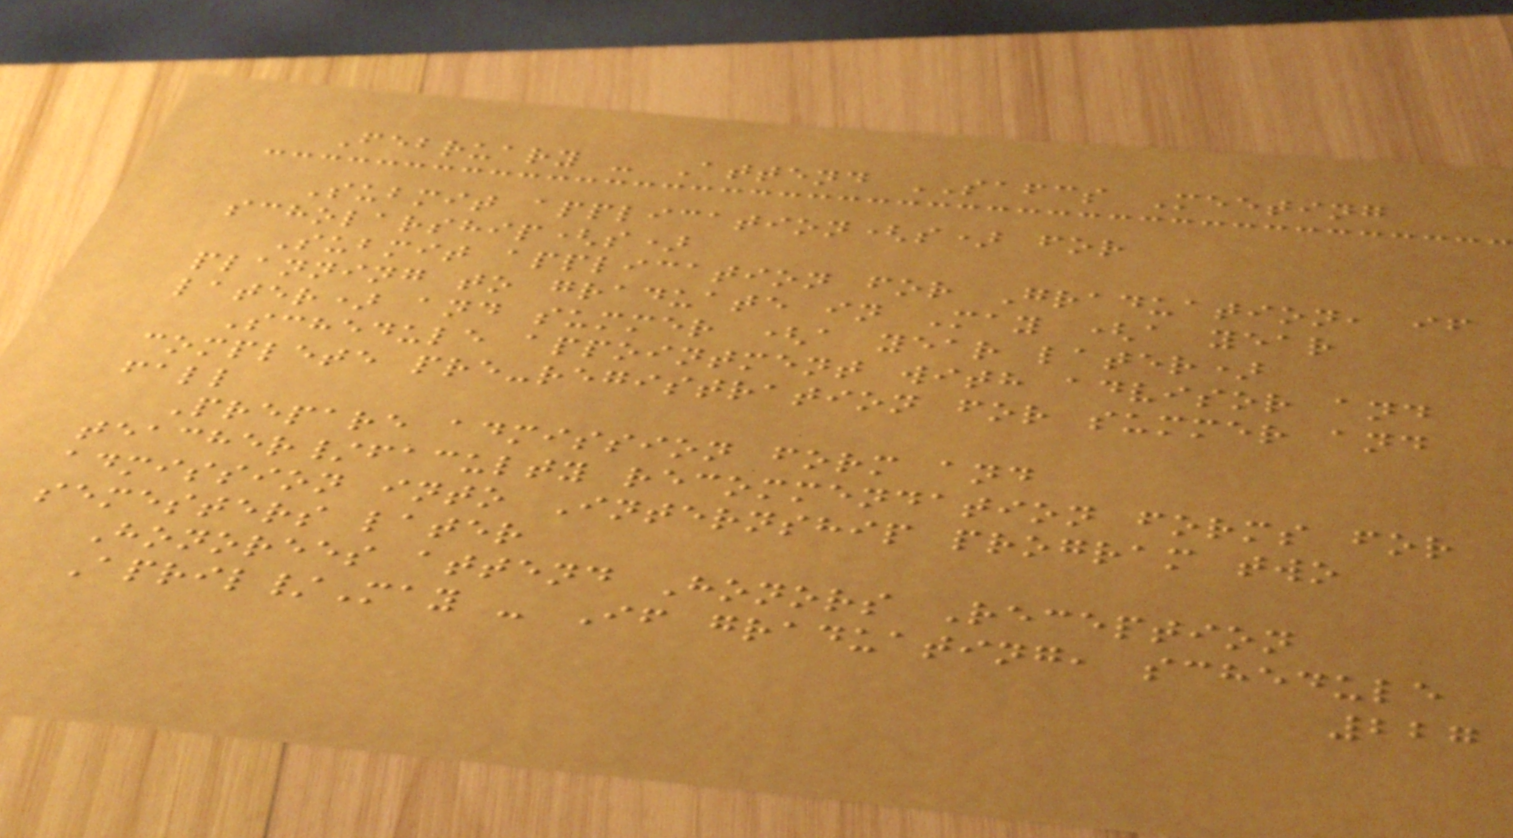February - Attend SAFCS Meeting
Submit application(s) for
scholarship(s)
Submit application for Graduation, if
planning to graduate in May (a year
later) and summer (a year later)
Schedule appointment with advisor and
complete pre-registration for summer and
fall
Prepare admission form and
teacher/faculty recommendation forms for
admission into Internship program two
semesters later
Honorees attend Honors Reception
April/May - If graduating, schedule
227
